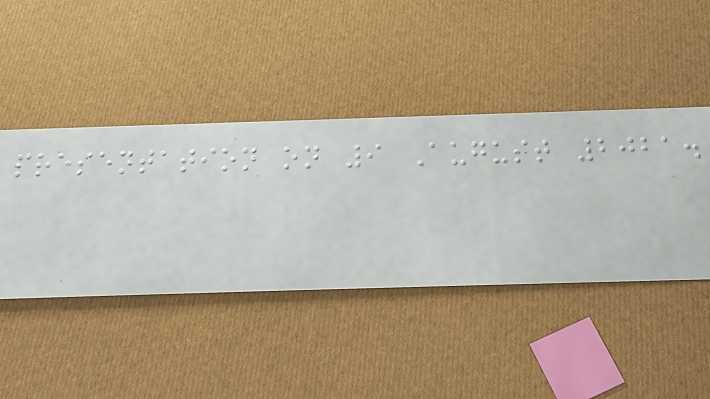presentation on 9 August 2021.
